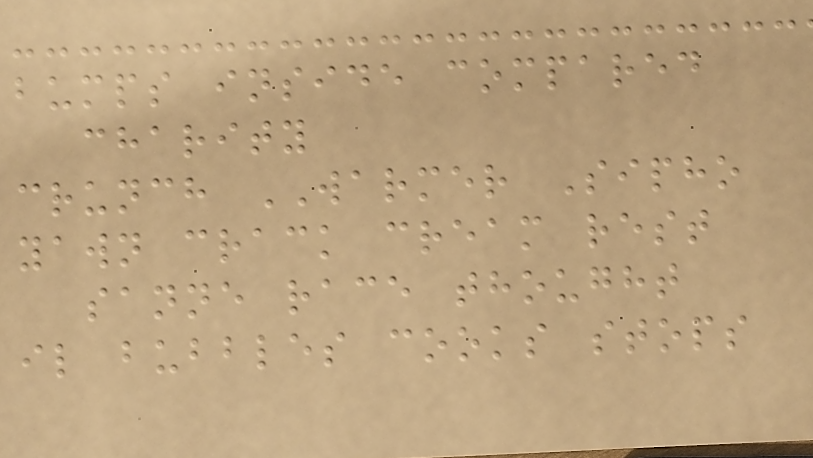bumps inside compared
charity
crunch WARMER Sipho
yawn crack cream rest
sanne race thought
il bubbles cooks stops
